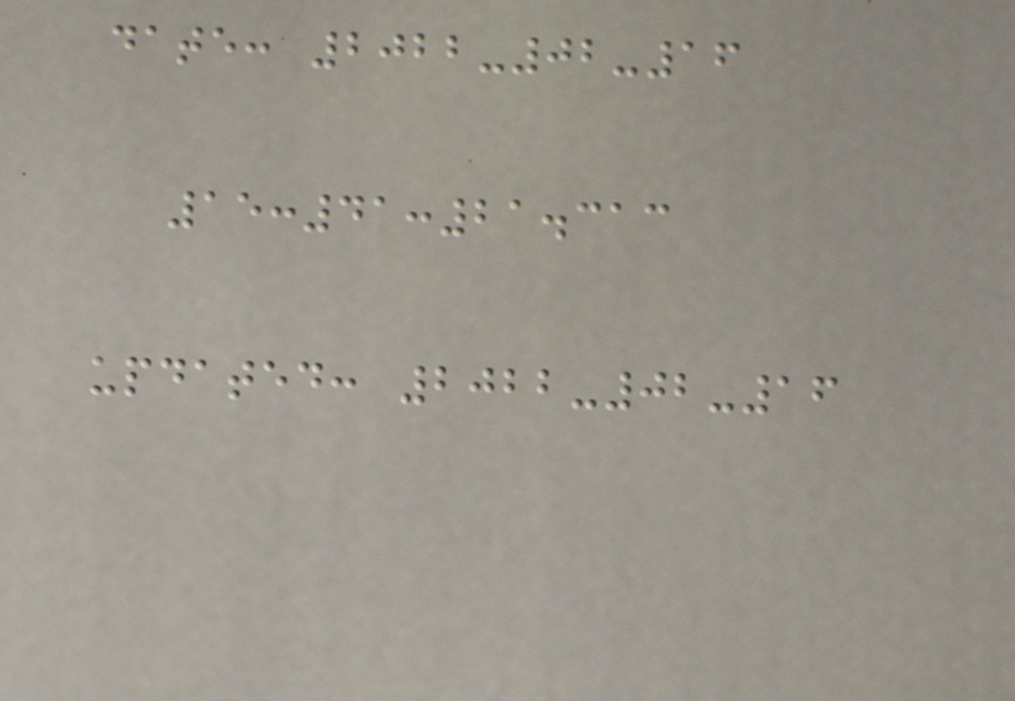date: 2022-02-16
15:41:21.313
updated: 2022-02-16
